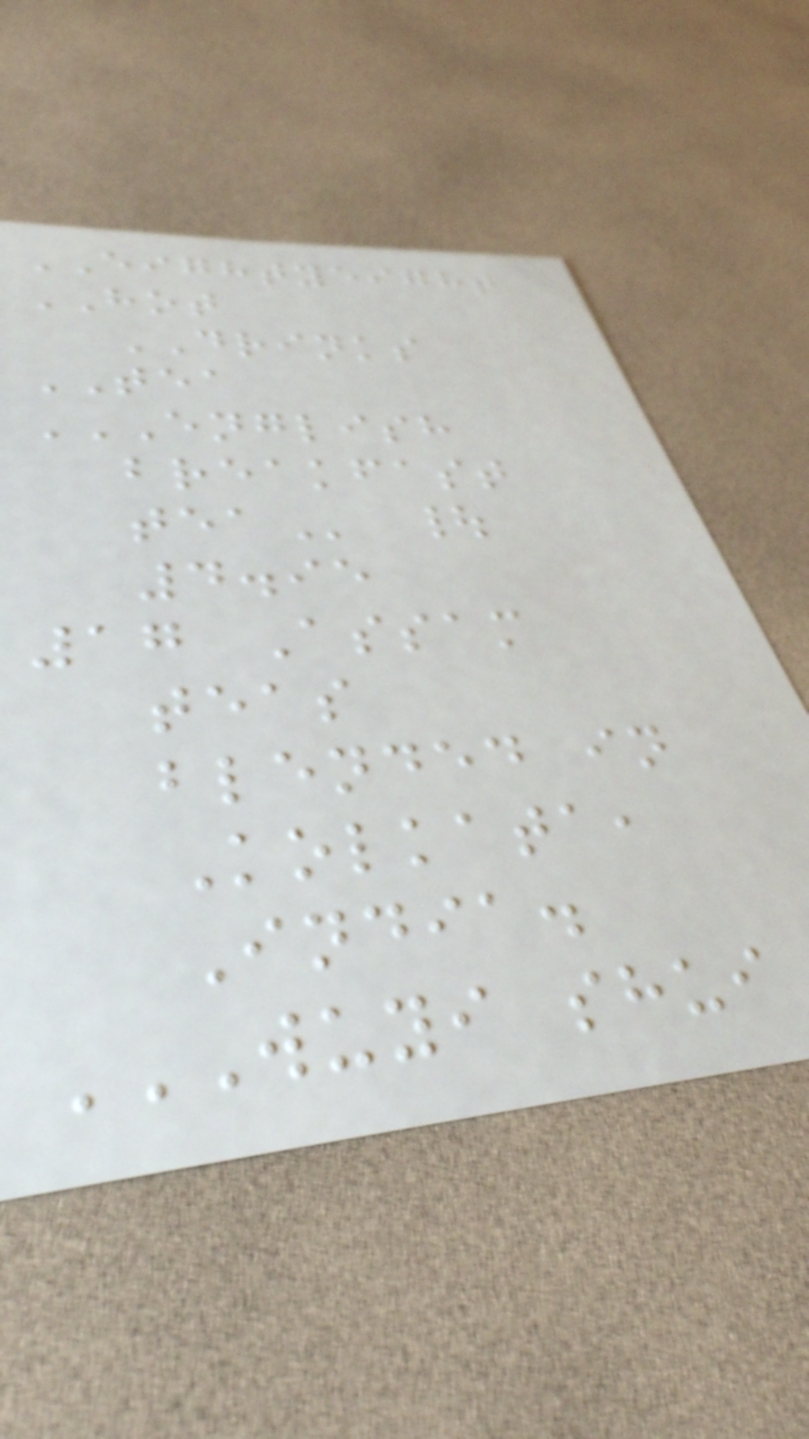EIGHTYEIGHT
HOT
DRINKS
TEA
ENGLISH
BREAKFAST
TEA |
4.95
17 Assam
teas
blended in
Kolkata,
India.
WUYI SHUI
